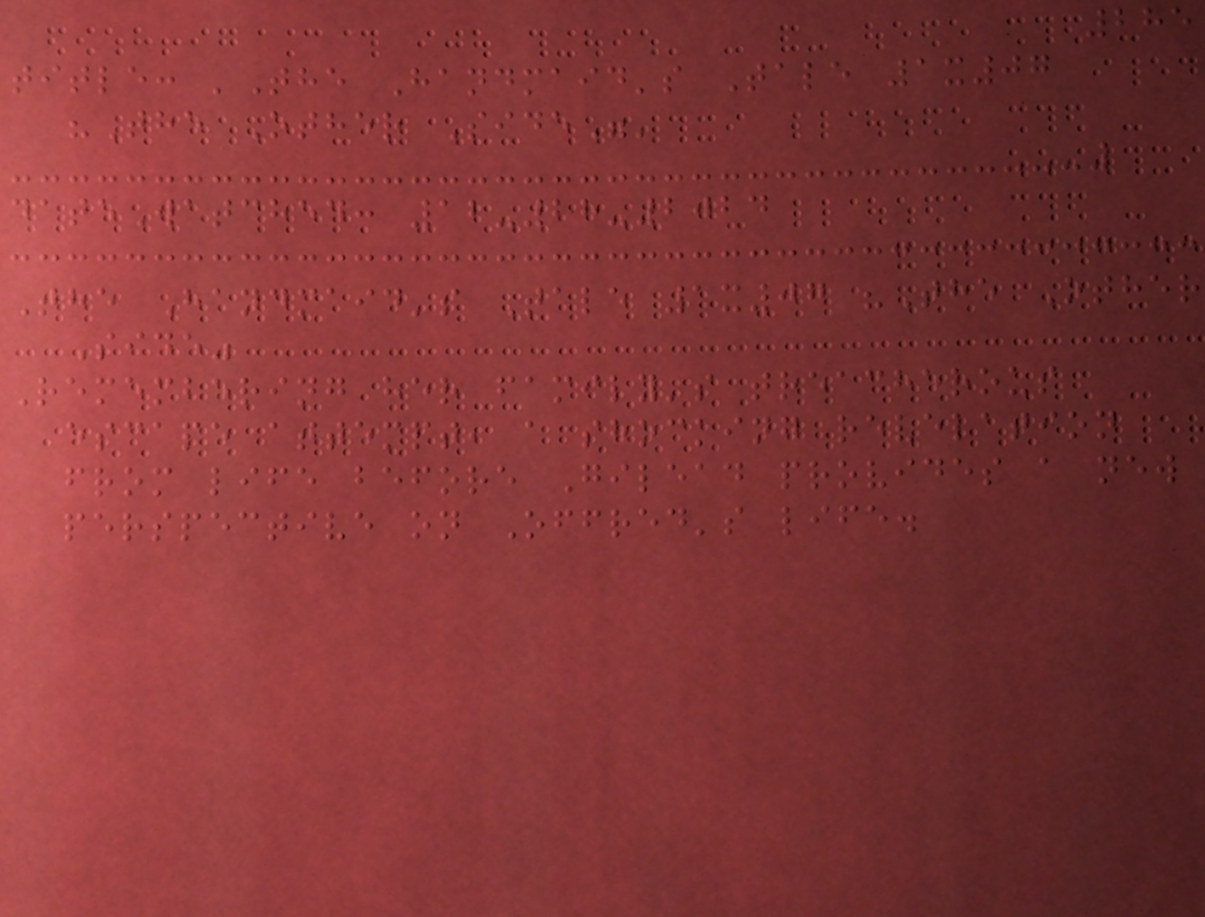285
title: 'The Handmaid's Tale 1x07
"The Other Side"'
dateWatched: 12-28-2024
The Handmaid's Tale 1x07 "The Other
Side"
Remembering her family's treacherous
escape attempt, a shocking revelation
from life before Gilead provides a new
perspective on Offred's life.
